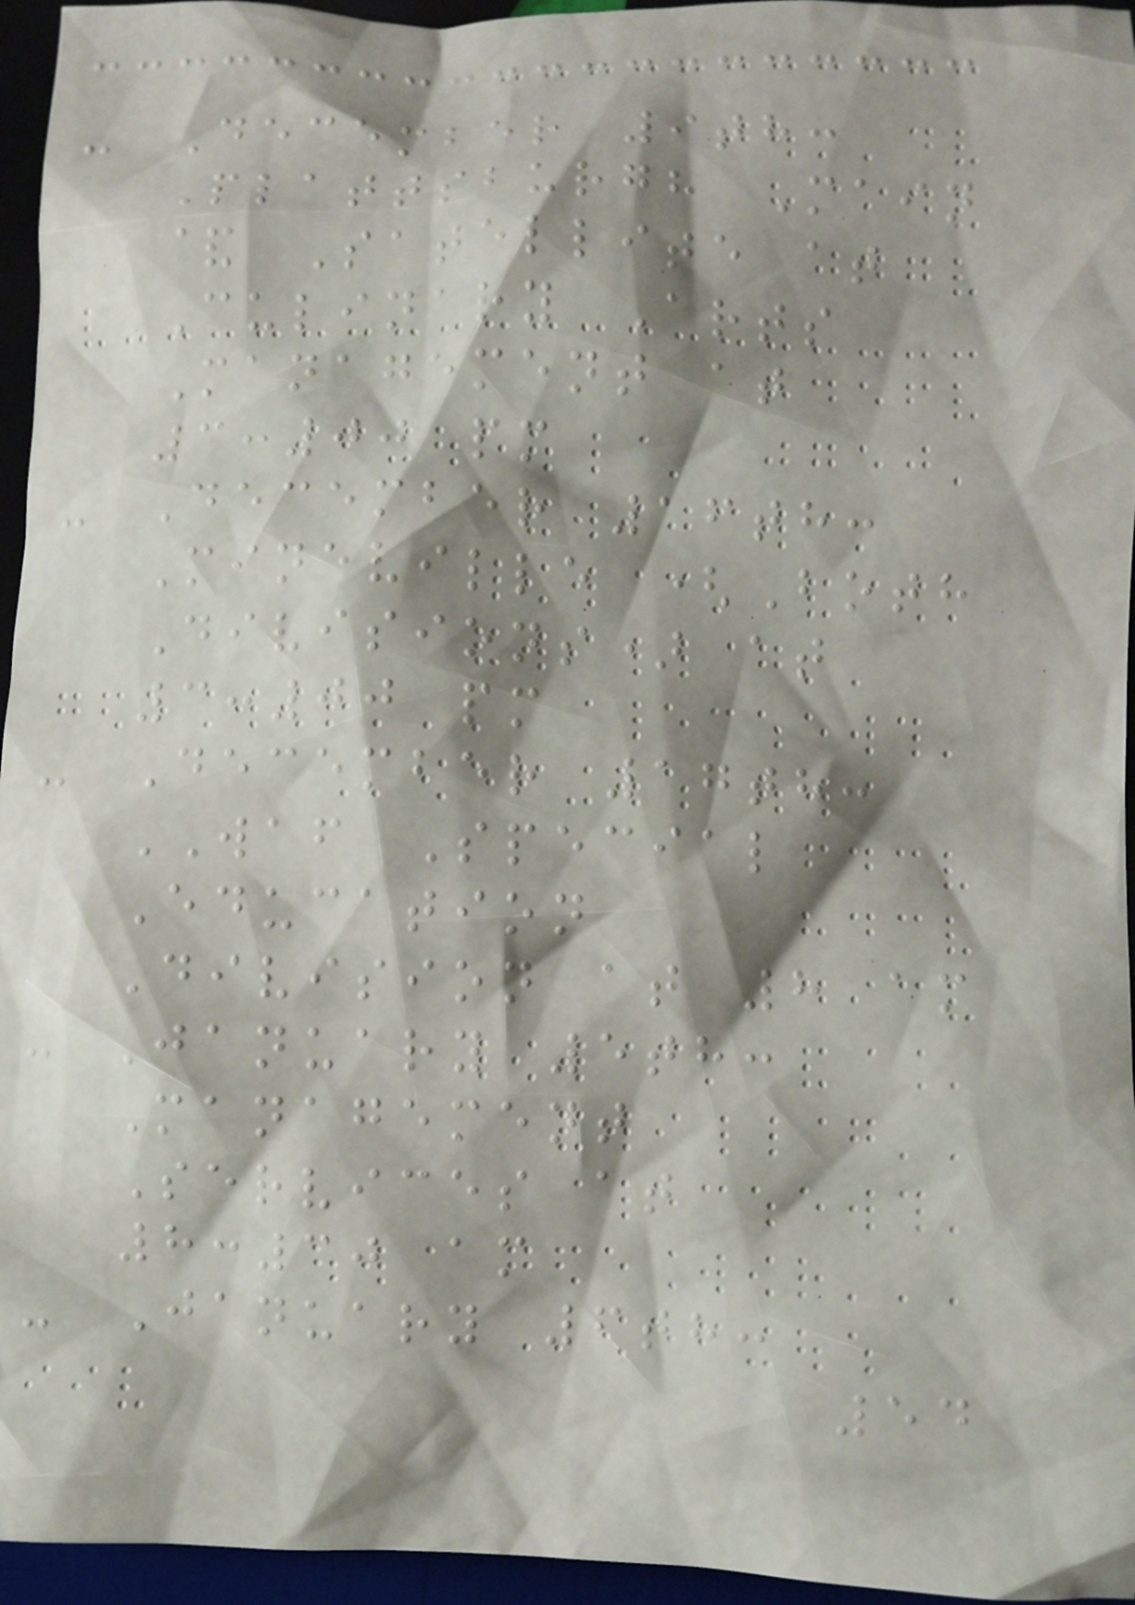- December 9th:
Plattsburgh Main
& Satellite at
Culinary Arts
Management at
3:00 pm
- December 16th:
Mineville (Both
Divisions) at
3:00 pm
- December 17th:
WAF Special
Education
Division at 8 am
- January 5th:
Management
Services at
8:30 am
- January 6th:
54
